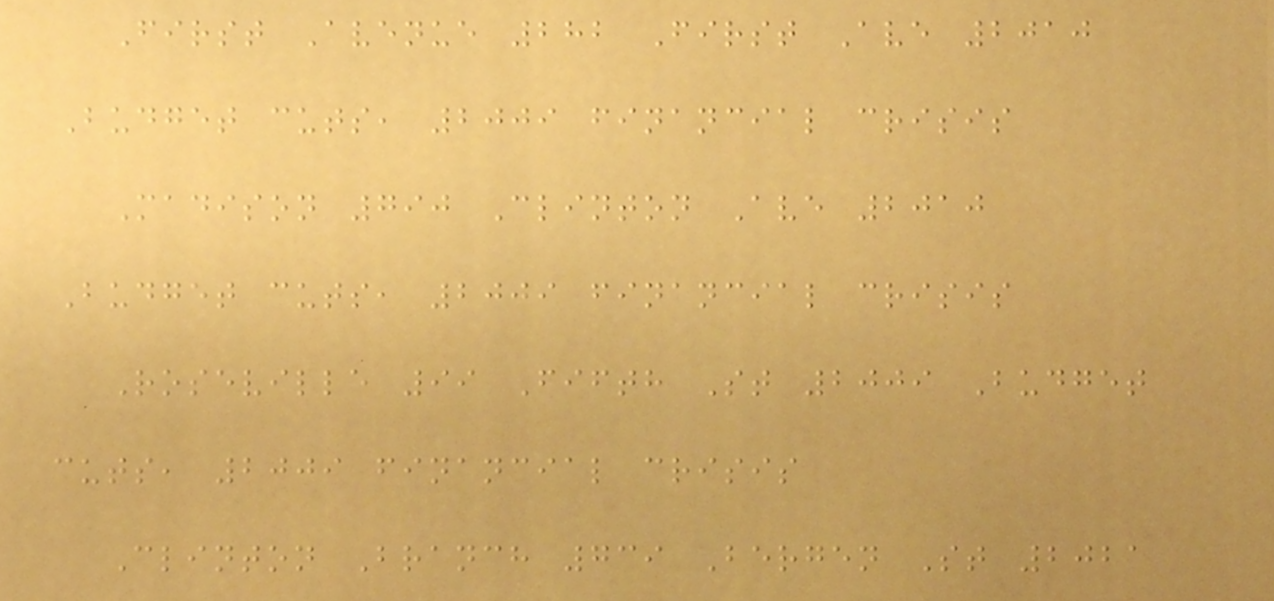First Avenue 282 First Ave 2010
Budget cuts, 2009 financial crisis
Madison 790 Clinton Ave 2010
Budget cuts, 2009 financial crisis
Roseville 99 Fifth St 2009 Budget
cuts, 2009 financial crisis
Clinton Branch 739 Bergen St 2021
